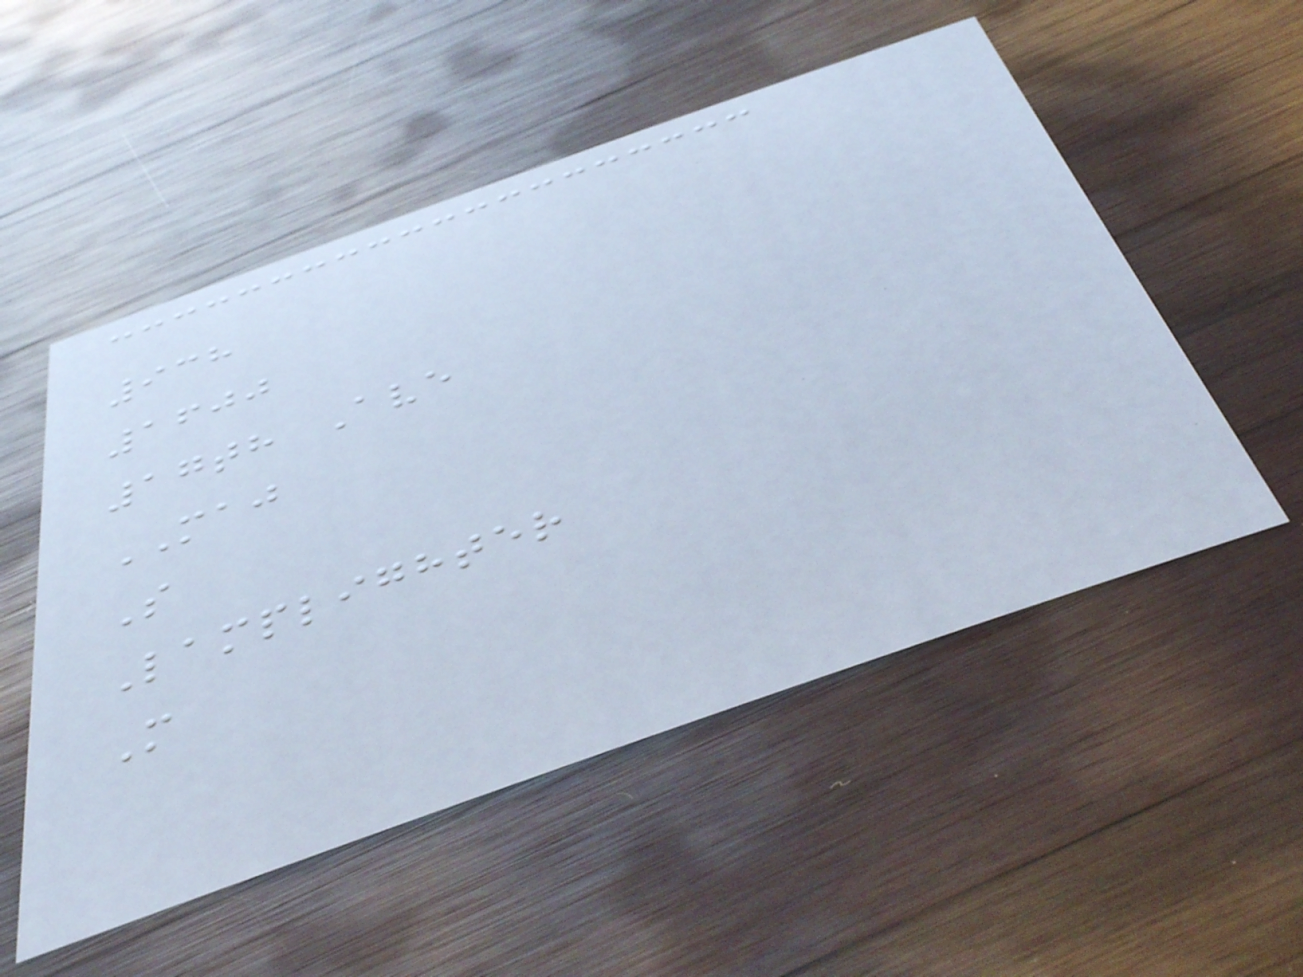938
1600
17th Ave
MAJ
S
Lamplighter
M
